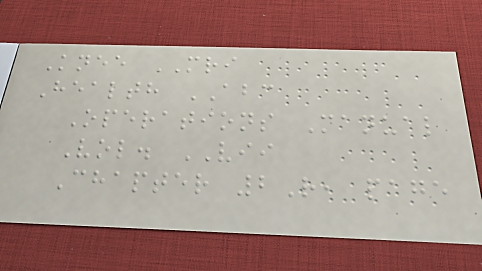Knee MRI
Health ABC
Operations Manual
Vol. VII
Chapter 2R, page
